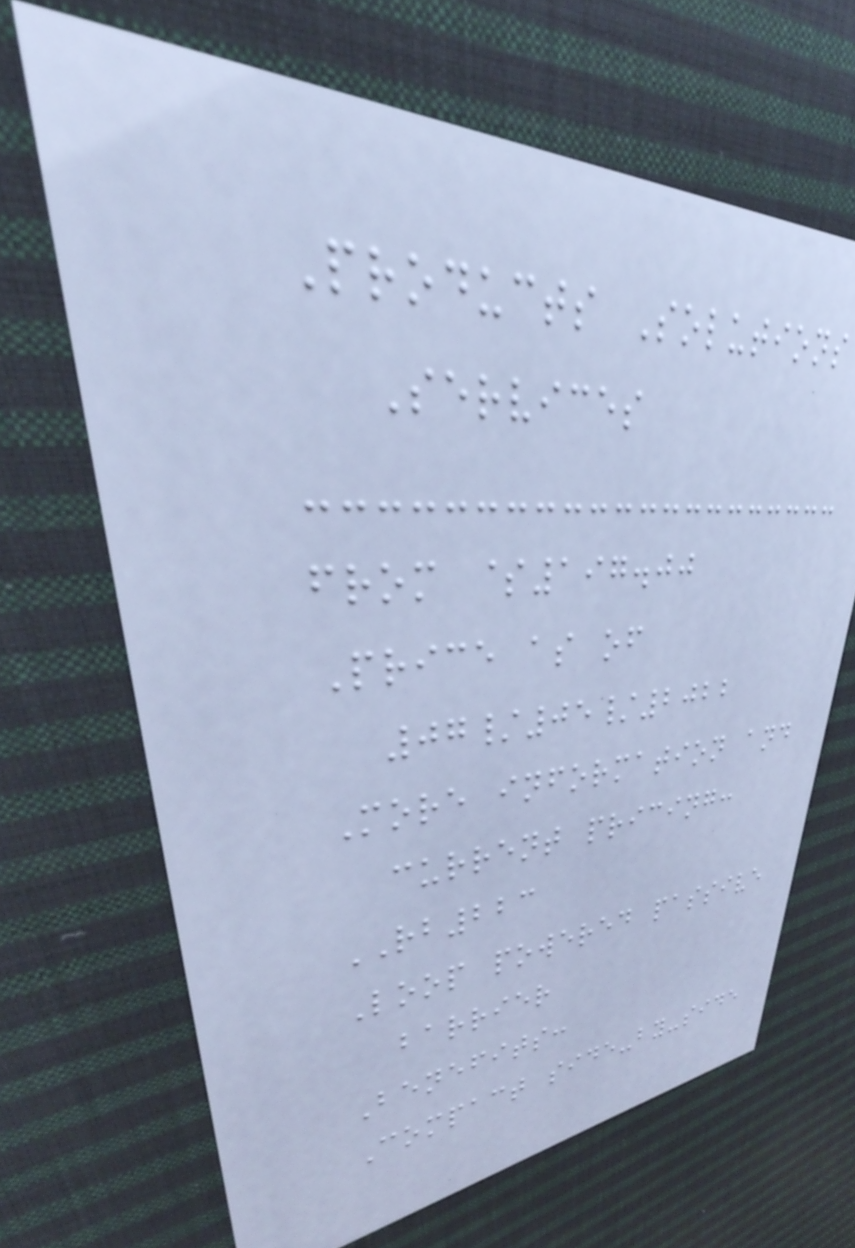Products Solutions
Services
from $197.00
Price as of
07/05/2022
More information and
current pricing:
RB223
Loop powered passive
barrier
Benefits:
Compact side-by-side
